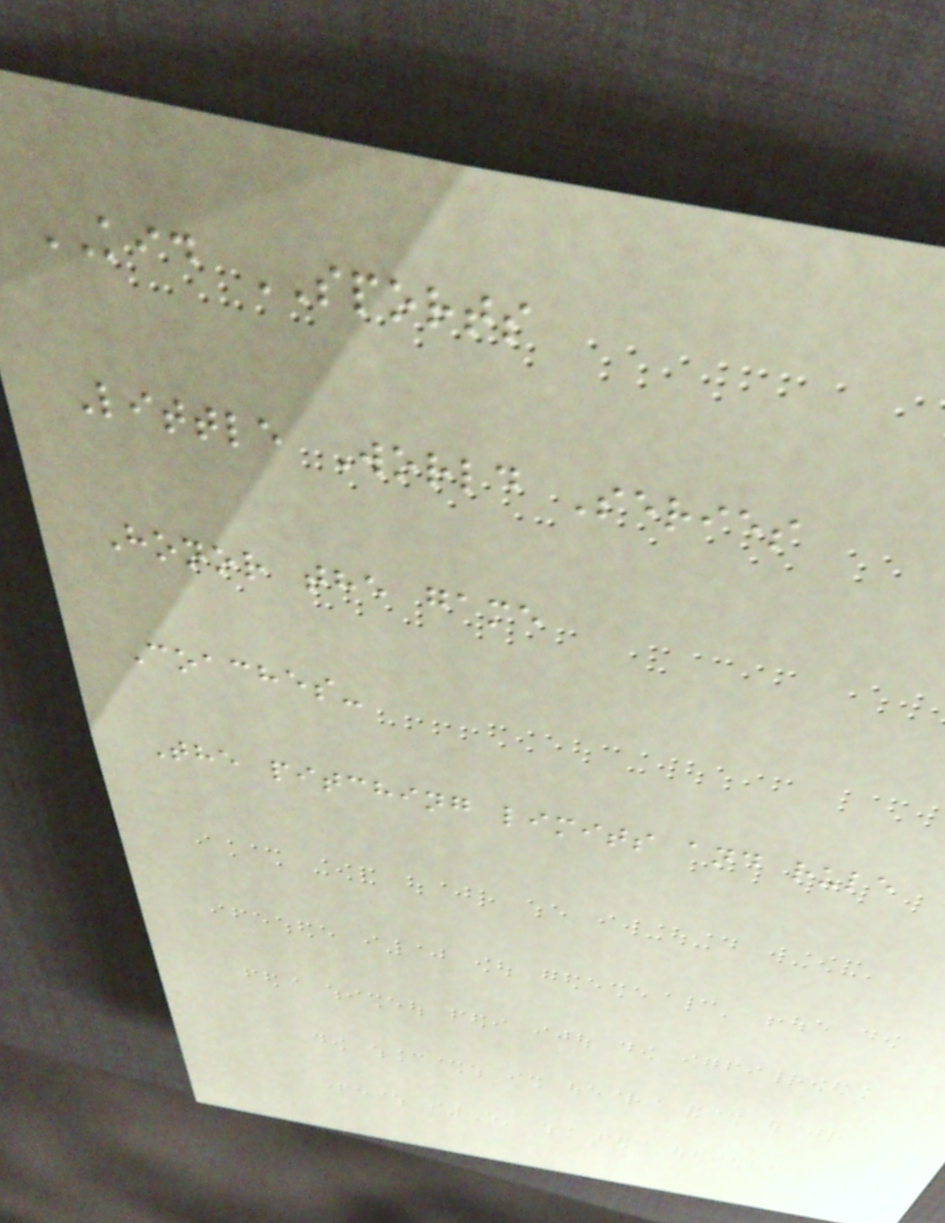KID SPORTS
Little World Series
Honor the game
Coaches-
The pitching limits and rule
